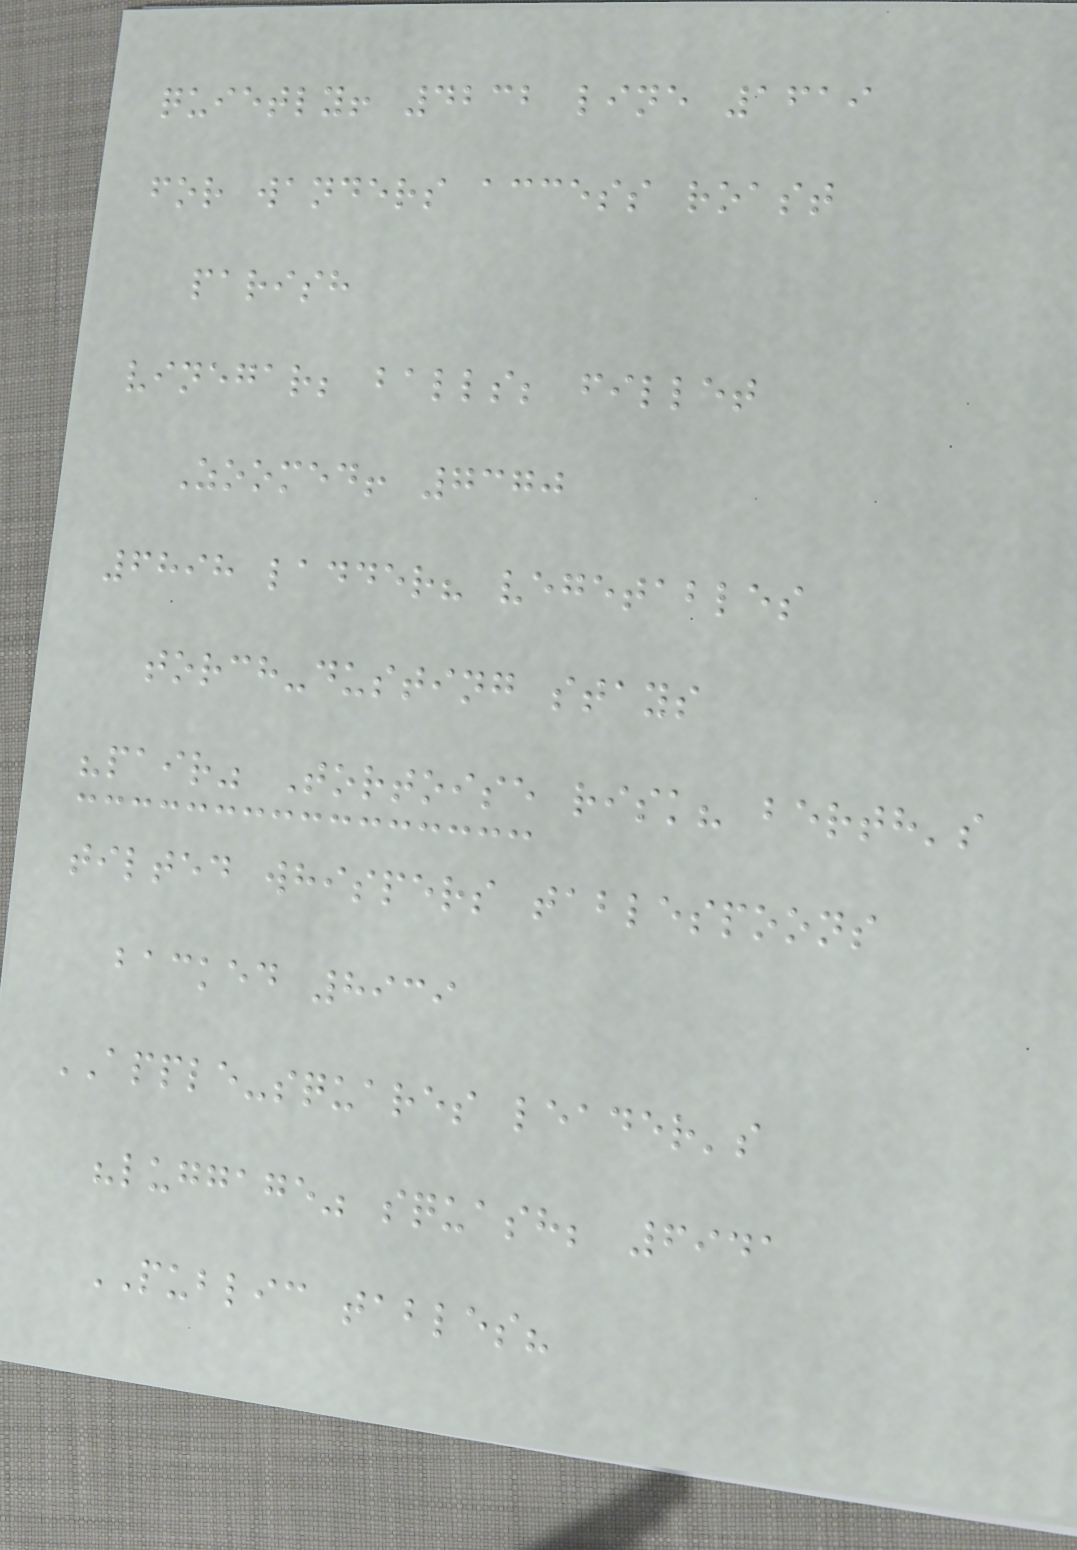quietly! 4232 line 1619
for wanders access roast
parish
vinegar; balls; fillet
Zoomed! 7370
6898 ladder? vegetables
torch-dusting stays
"pair" Tortoise risk? berth's
tilted whispers tablespoons
backed 8939
APPLE-squares leader's
"luggage" squash; 6941
PUBLIC tables?
